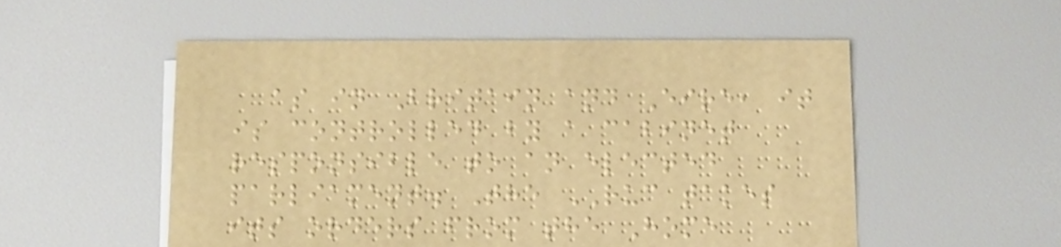as in Britain and Eire, it
is controlled by a cabinet
responsible to an elected
parliament. The RUC takes
its orders from the Home
